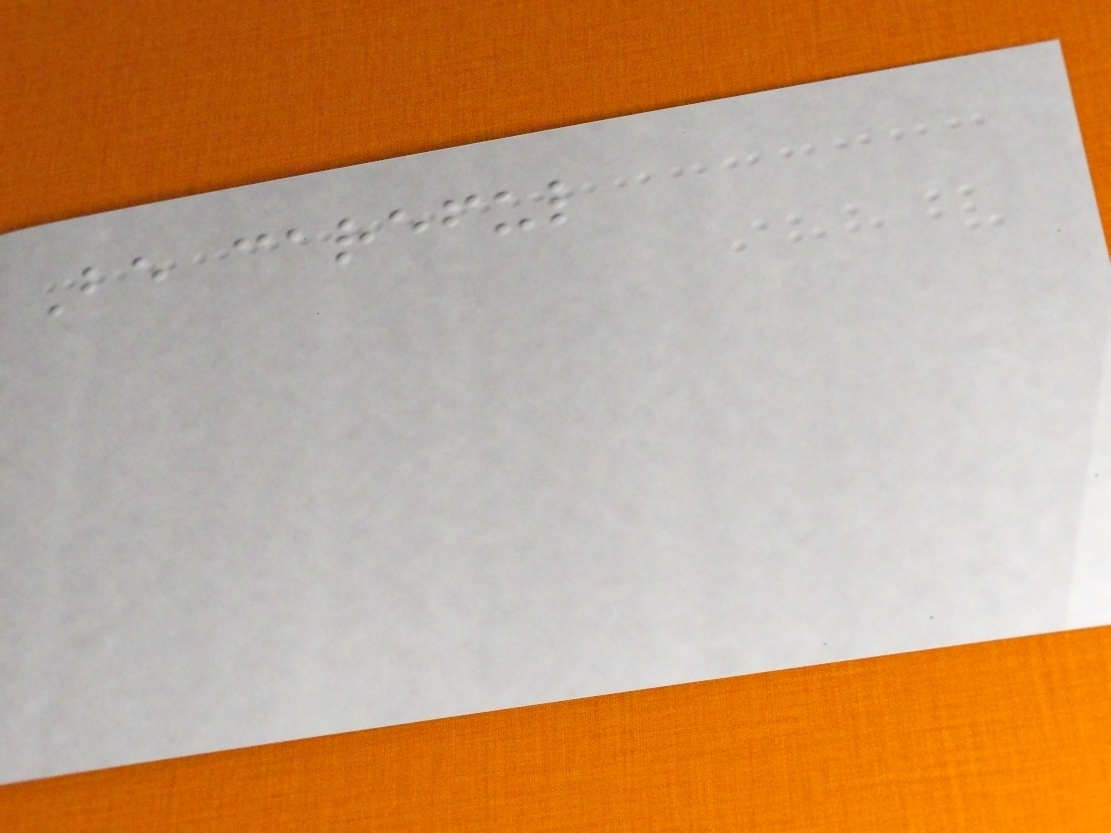Be careful
